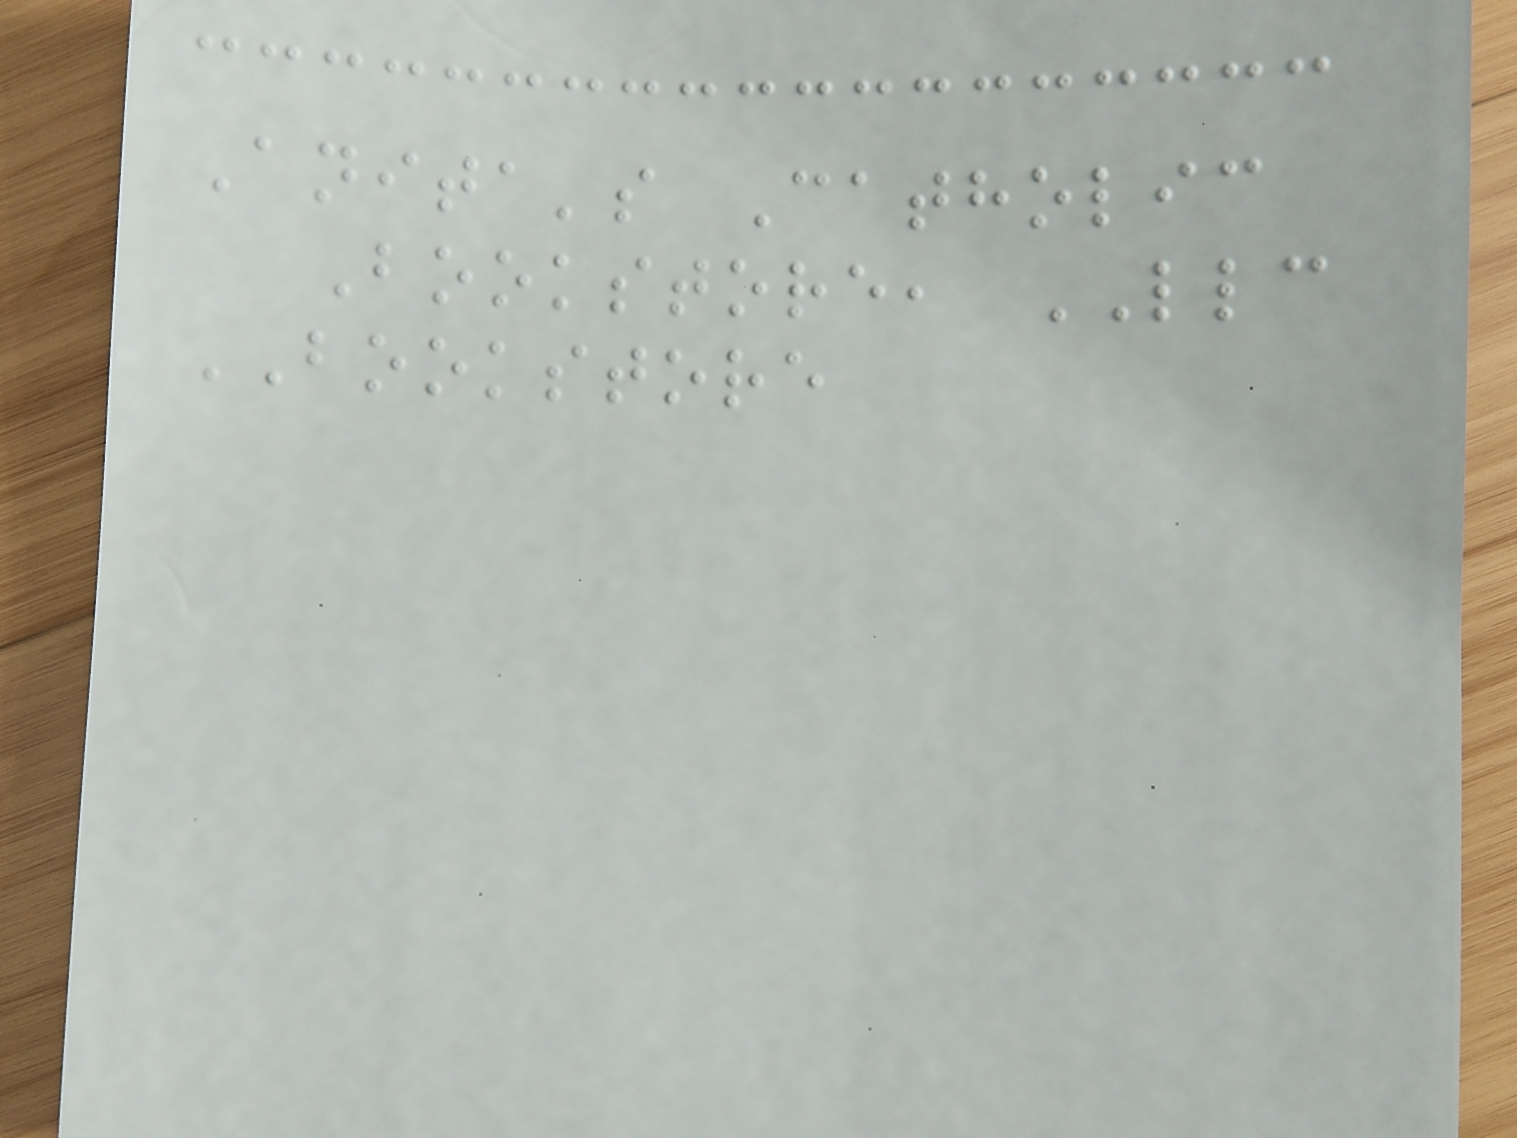Anita's Catholic
Bookstore, LLC
BOOKSTORE
